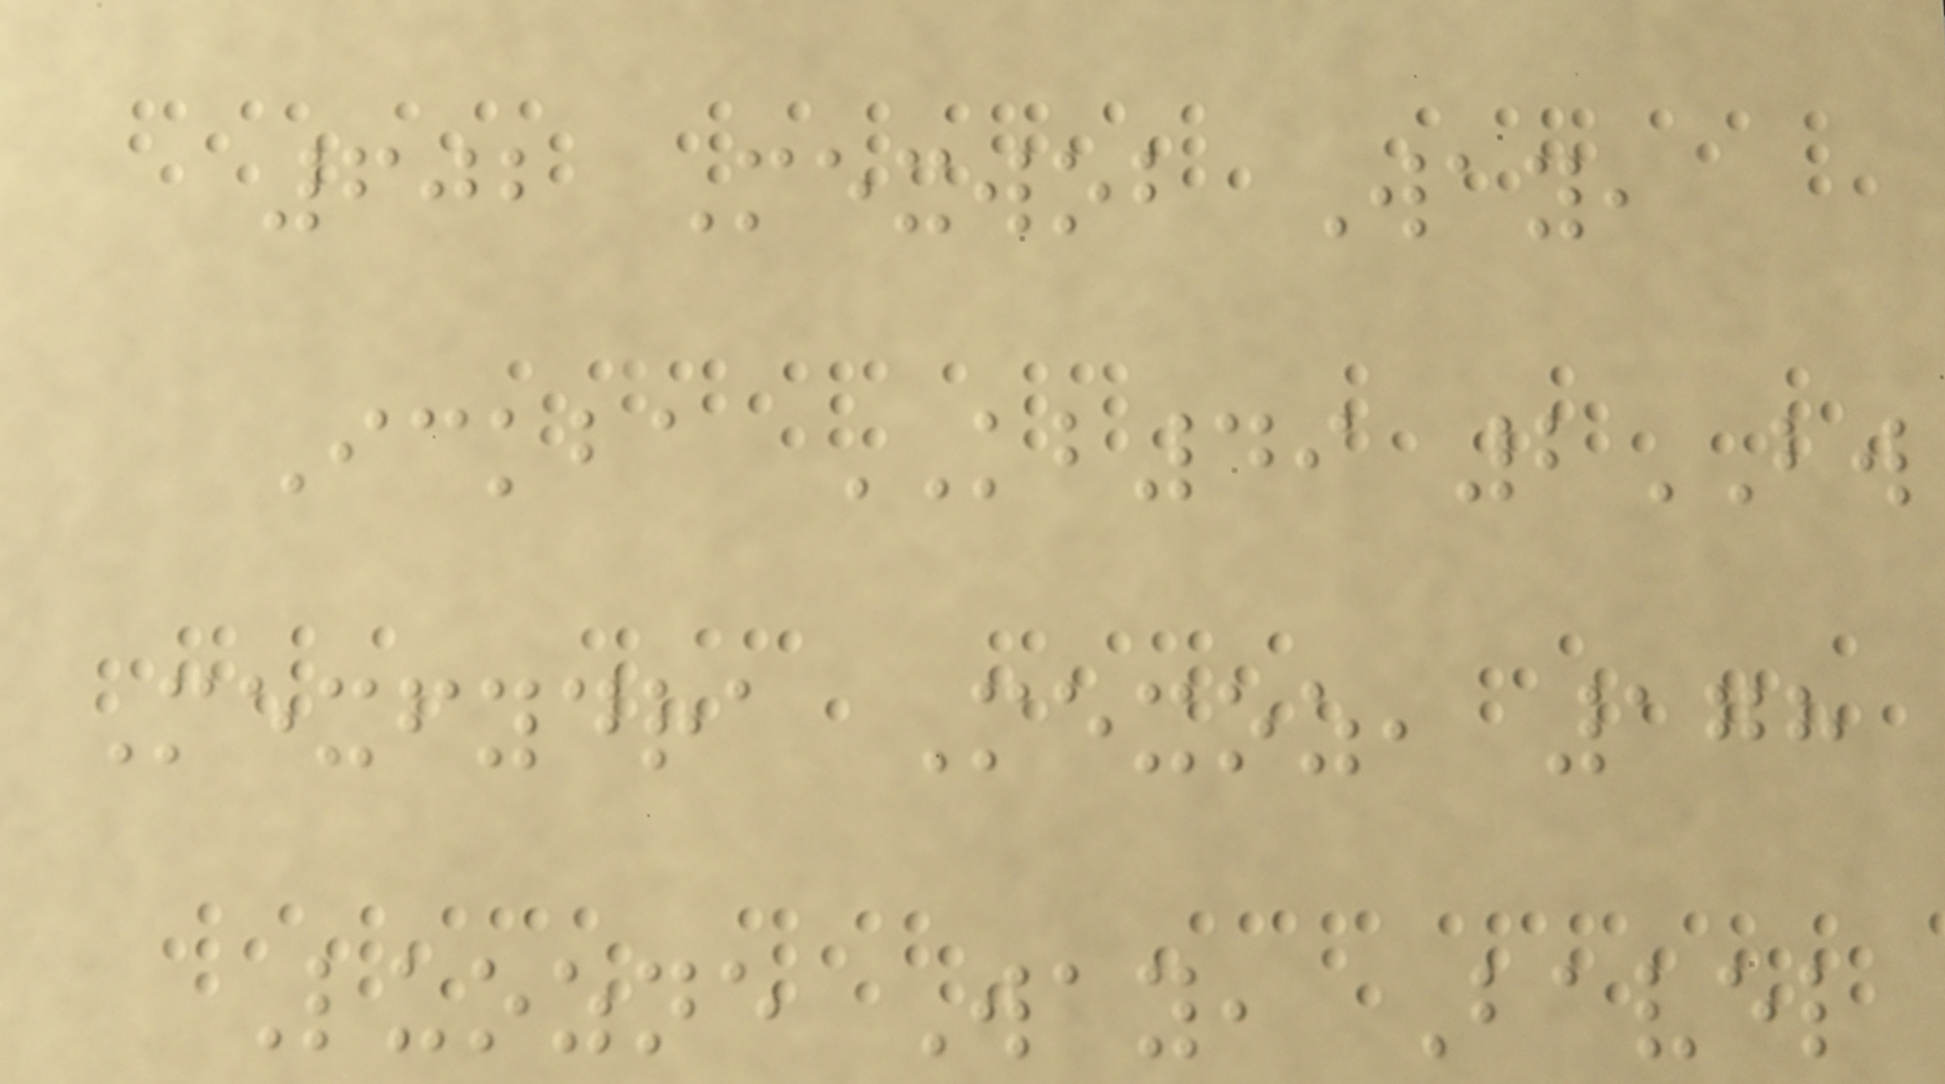602 Mexwob Way,
Ickba KB49 2BW
Mexfydra Mexoz, 178
Luozne Way, Bavel
